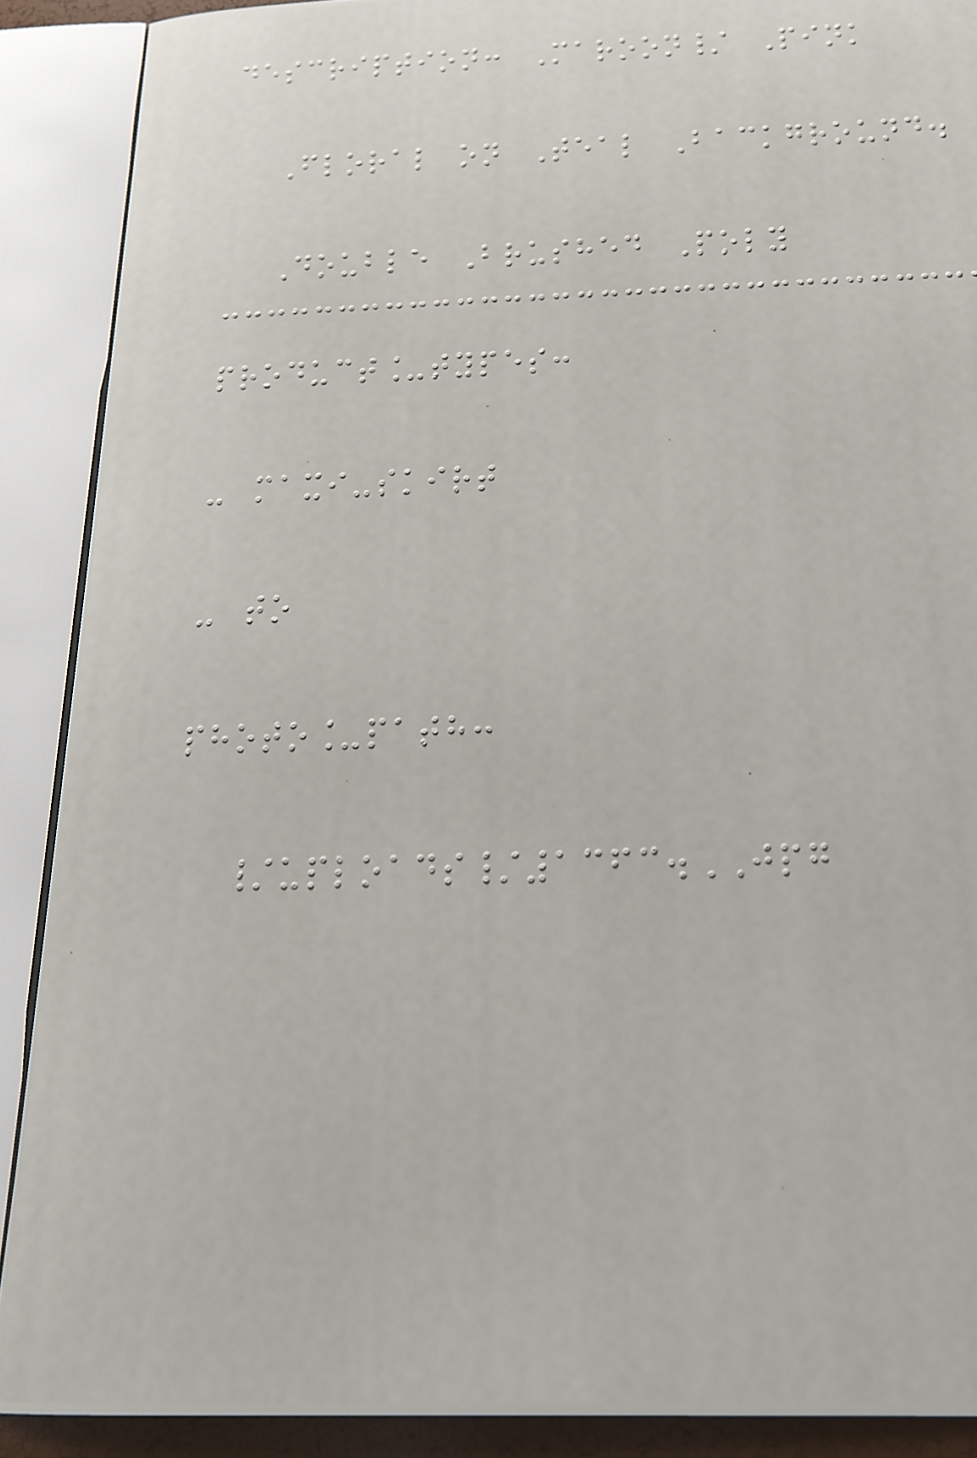description: Maroon/ Pink
Floral on Teal Background.
Double Brushed Poly
product_types:
- maxi-skirt
- to
photo_path:
/uploads/1363.JPG
